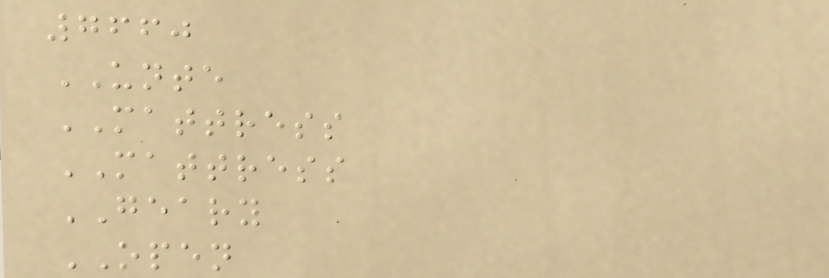7660
UNTE
MATTRESS
MATTRESS
GEARY
OPEN
